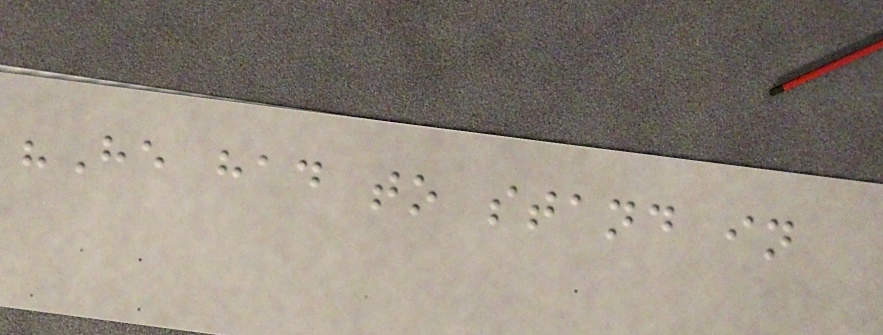"He had to stand in
